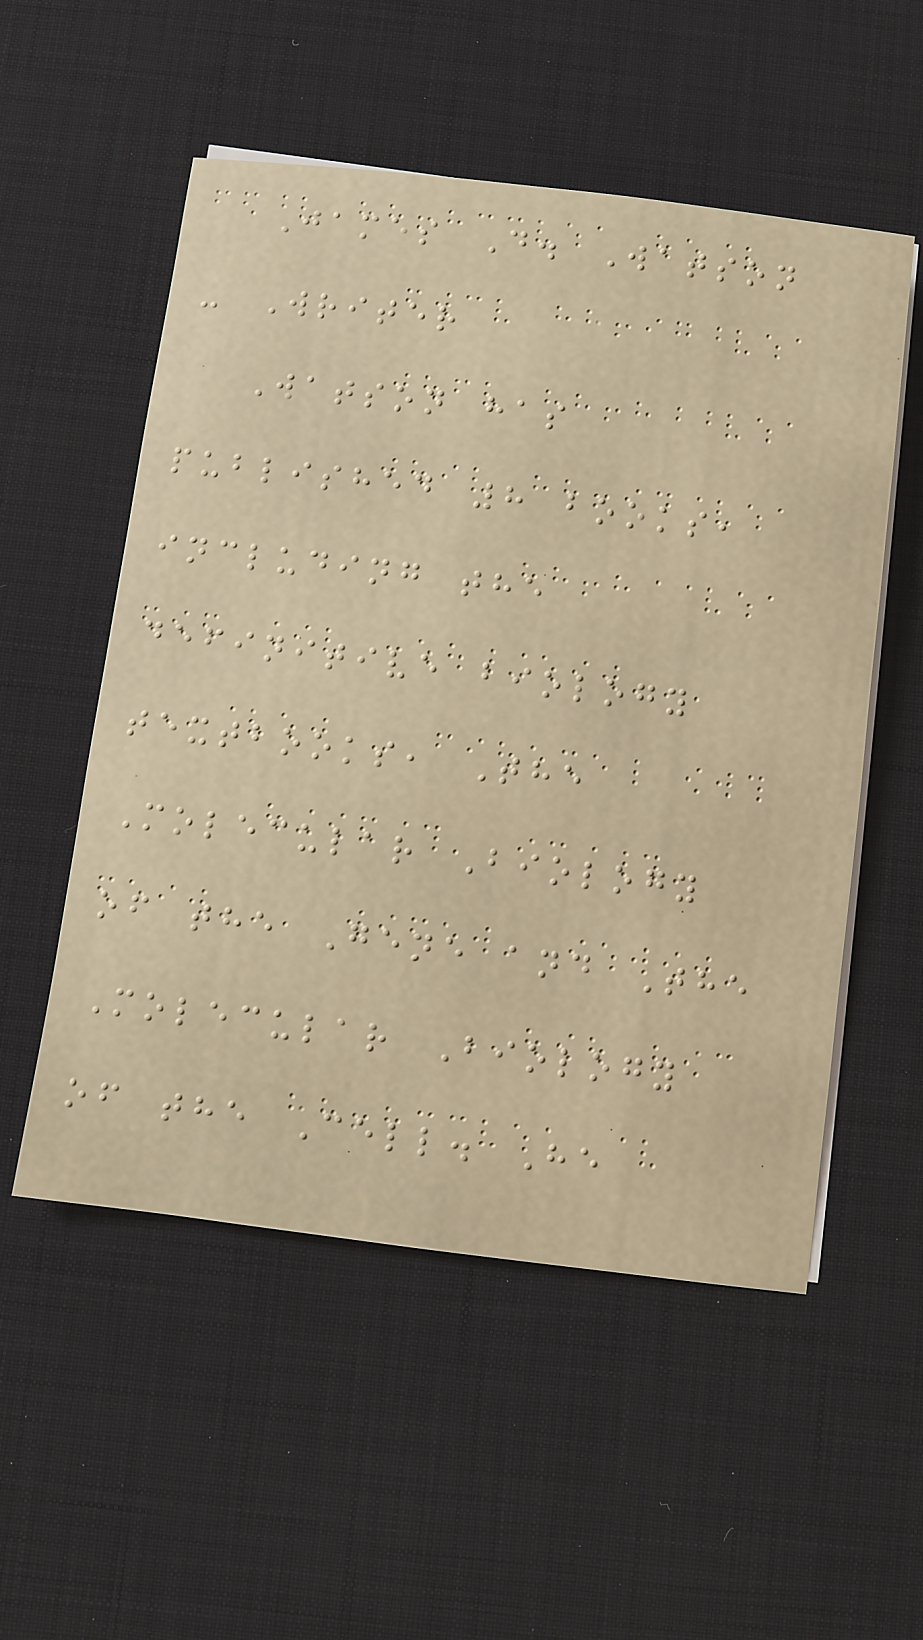James D. Watson
- Writer
Watson has
published 8 books,
including the
definitive biology
textbooks, The
Molecular Biology
of the Gene and The
Molecular Biology
of the Cell. He
